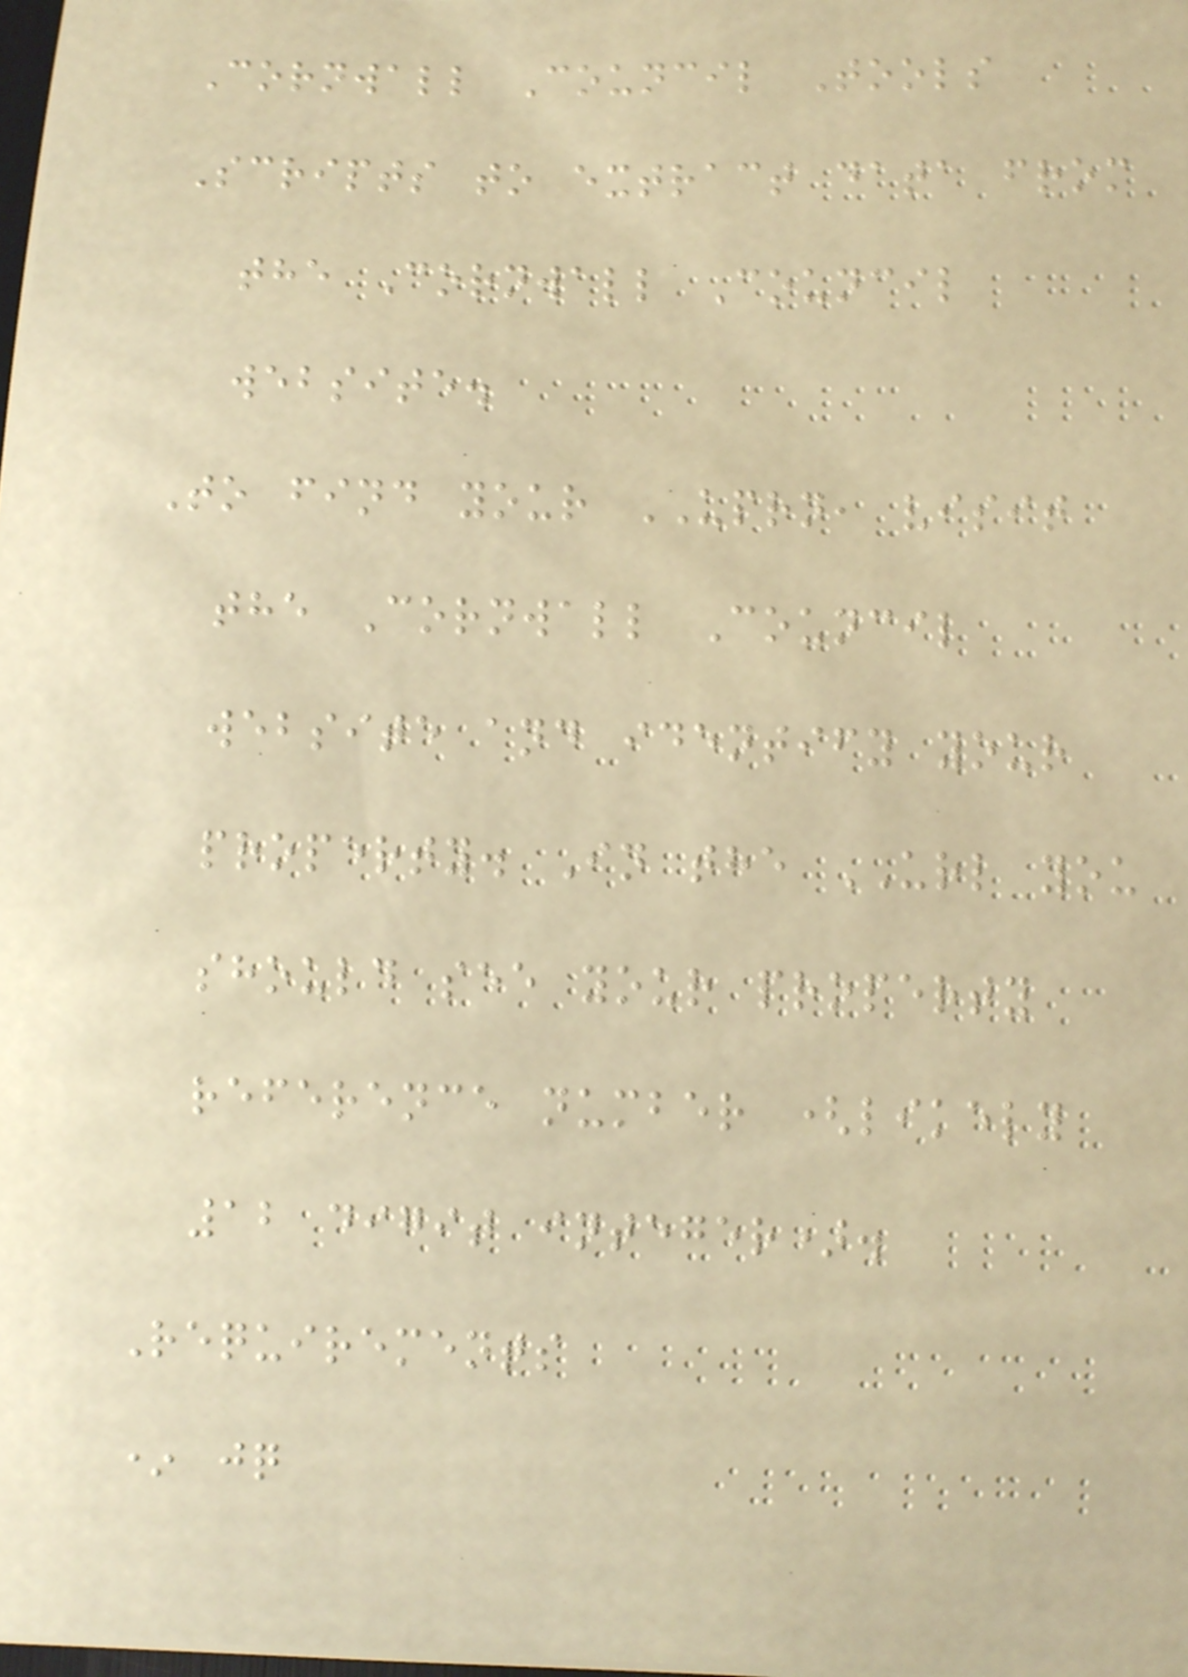Cornwall Council Tools
Scripts to extract data from
the Cornwall Council
website.
To find your UPRN, visit
the Cornwall Council
website and identify your
property. In the URL you
should see your property
reference number (likely
12 digit integer).
Requirements
* jq
